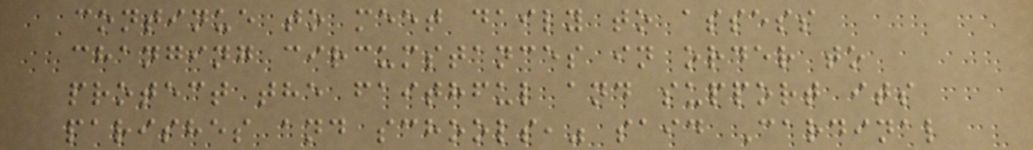continue to meet daily to assess
changing circumstances in order to
protect the faithful and support its
parishes and schools," said Cardinal
